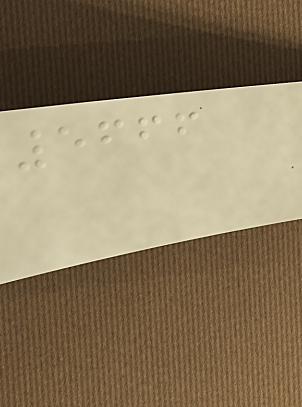5666
